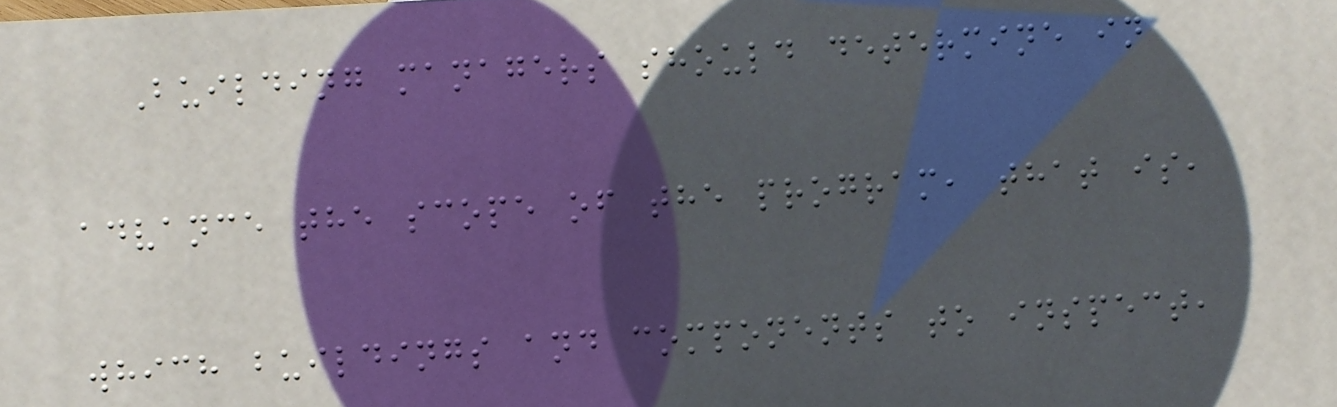Building managers should determine in
advance the scope of the program, that is,
which buildings and components to inspect,
